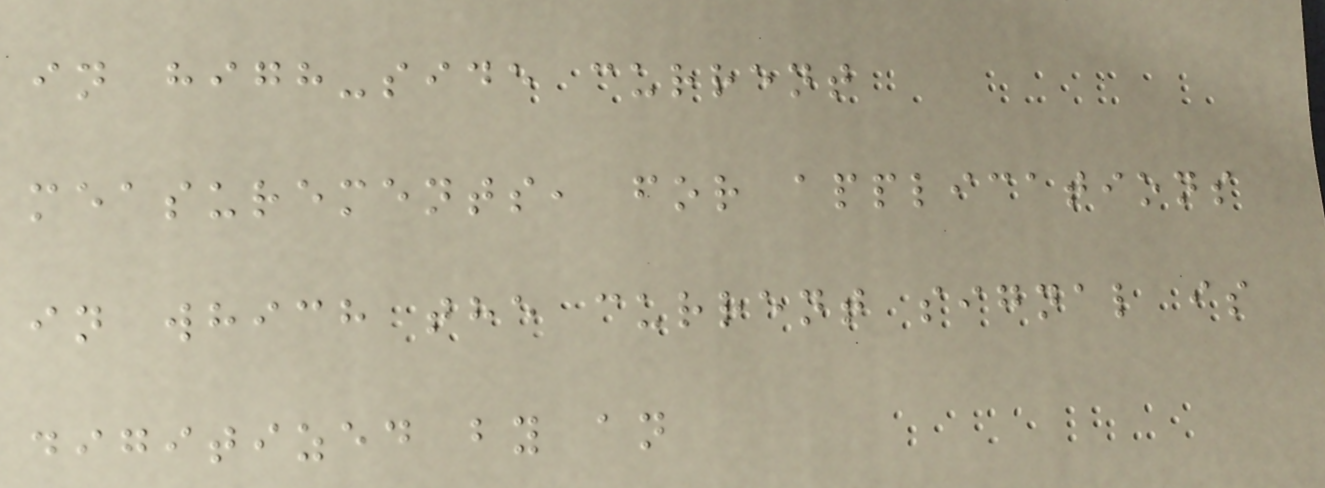in high-side current
measurements, for applications
in which the current signal is
digitized by an
